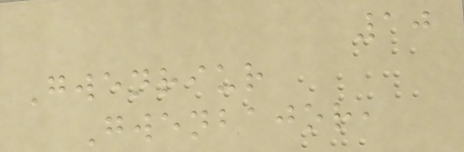10
Gwenriur
Gwenbajor,
